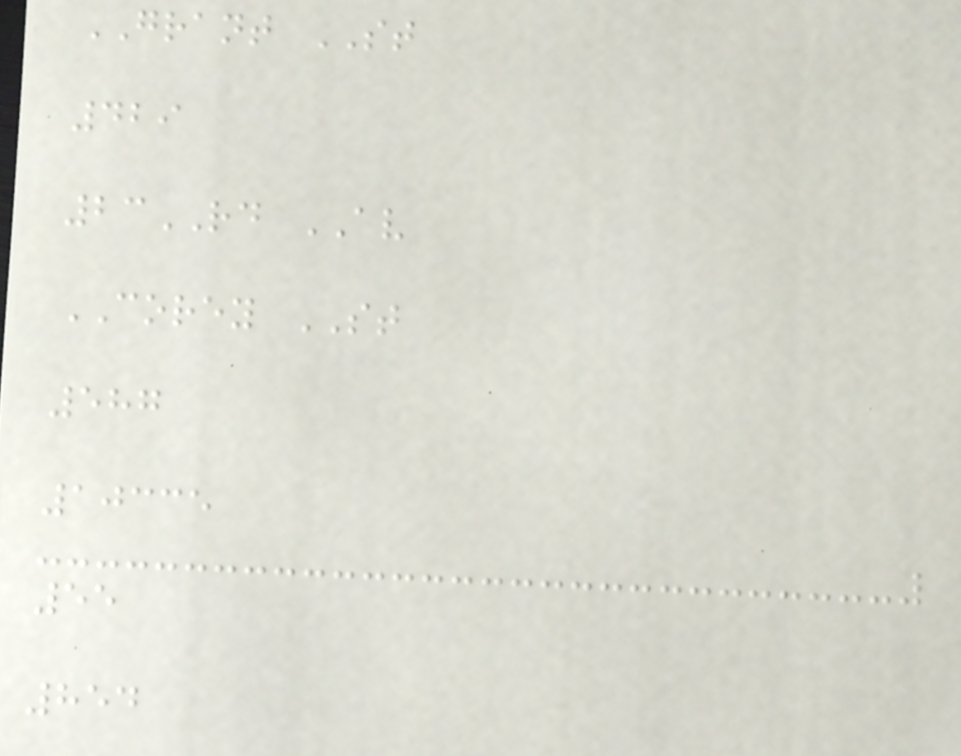GRANT ST
429
23RD AV
COREY ST
587
10335
55
854
